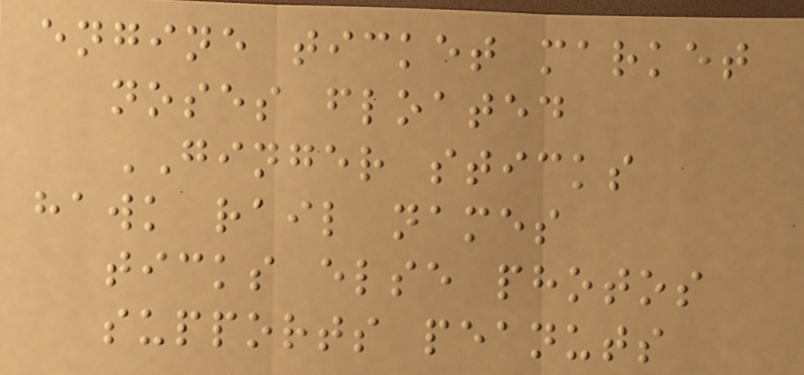engine ticket market
noses floated
GINGER sticks
hawk rail names
ticks else photos
supports peanuts
